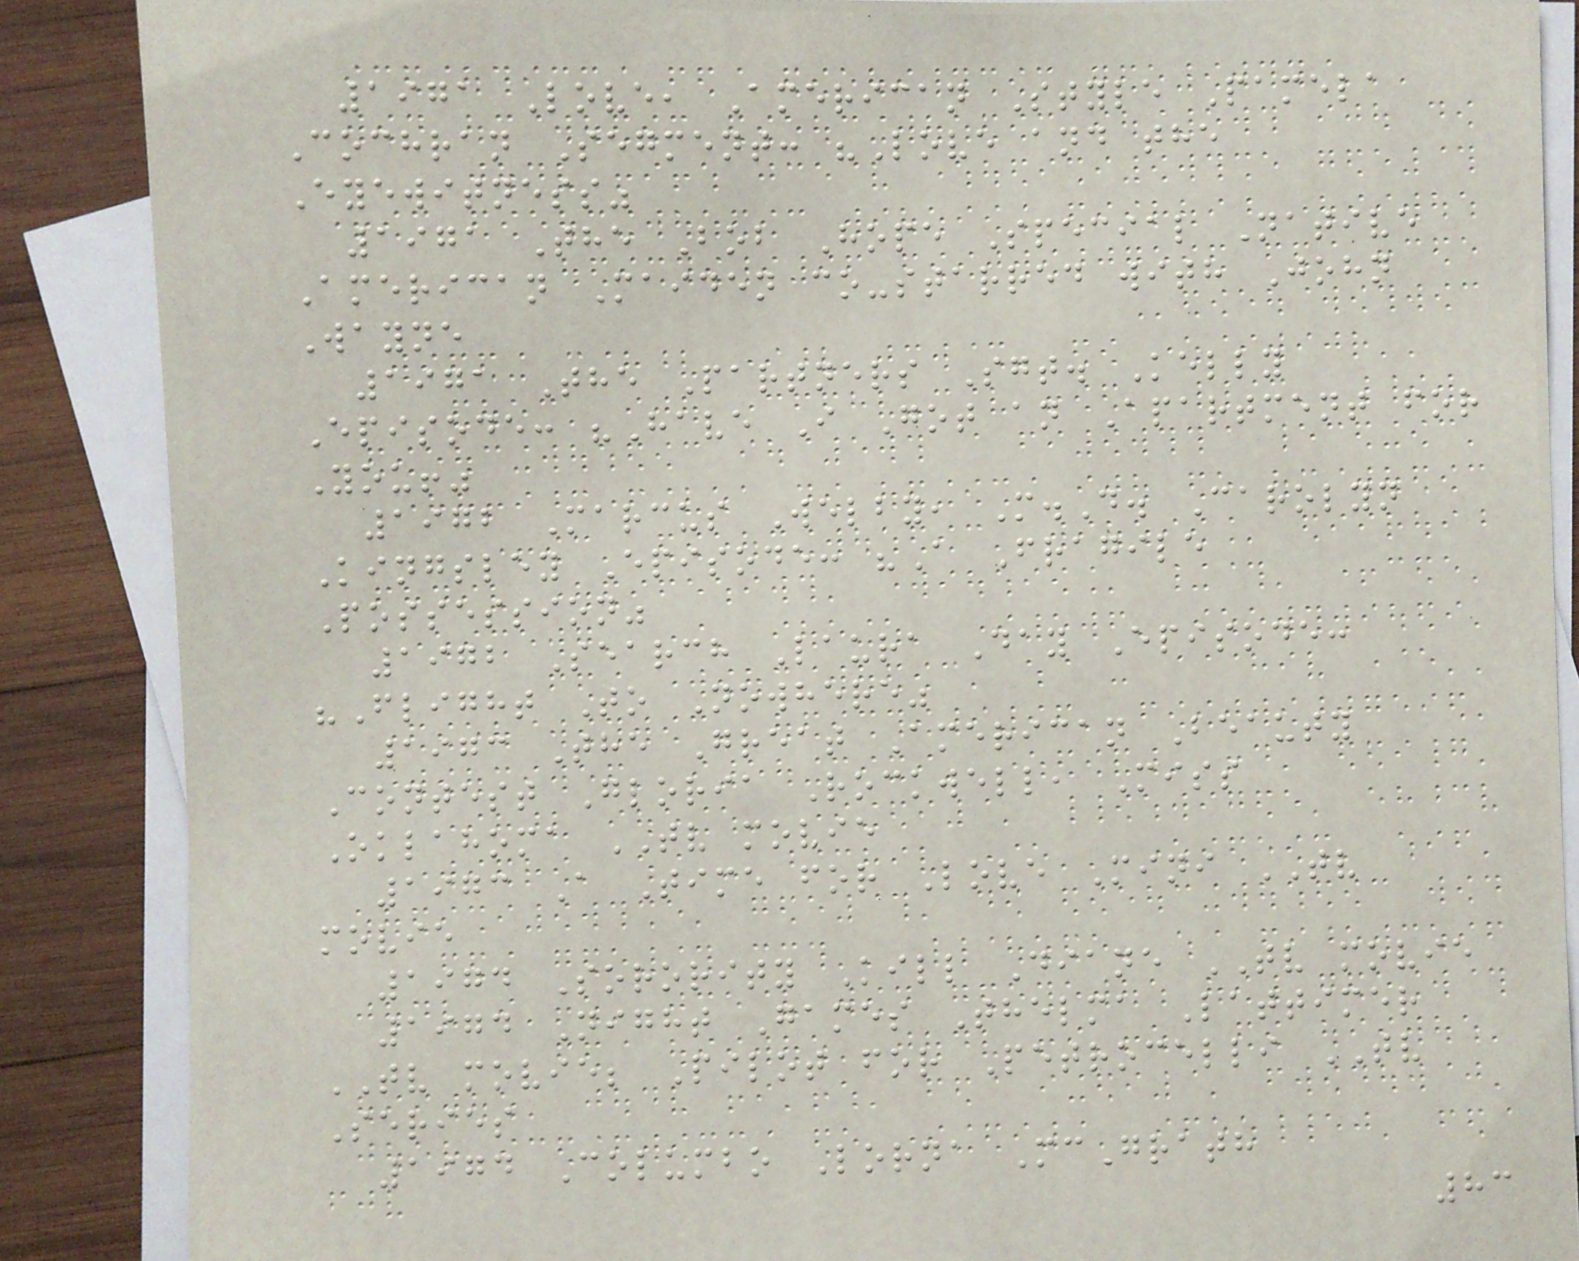1971 Love, American Style Pamela
Cochran Segment: "Love and the
Eyewitness"
1971 The Bob Hope Special Native
American Maiden co-starred with John
Wayne
1971 The Partners Sgt. Kelly
Episode: "Have I Got an Apartment for
You!"
1972 Marcus Welby, M.D. Carolyn
Kingsley Episode: "A Fragile
Possession"
1972 Search Laura Day Episode:
"Flight To Nowhere"
1973 The Great American Beauty
Contest Gloria Rockwell, Miss
Oklahoma TV movie
1973 A Time for Love Mini TV
movie
1974 Sorority Kill Diane TV movie
1974 Night Games Thelma Lattimer
TV movie; Pilot for Petrocelli TV
Series
1974 Columbo Lorna McGrath
83
